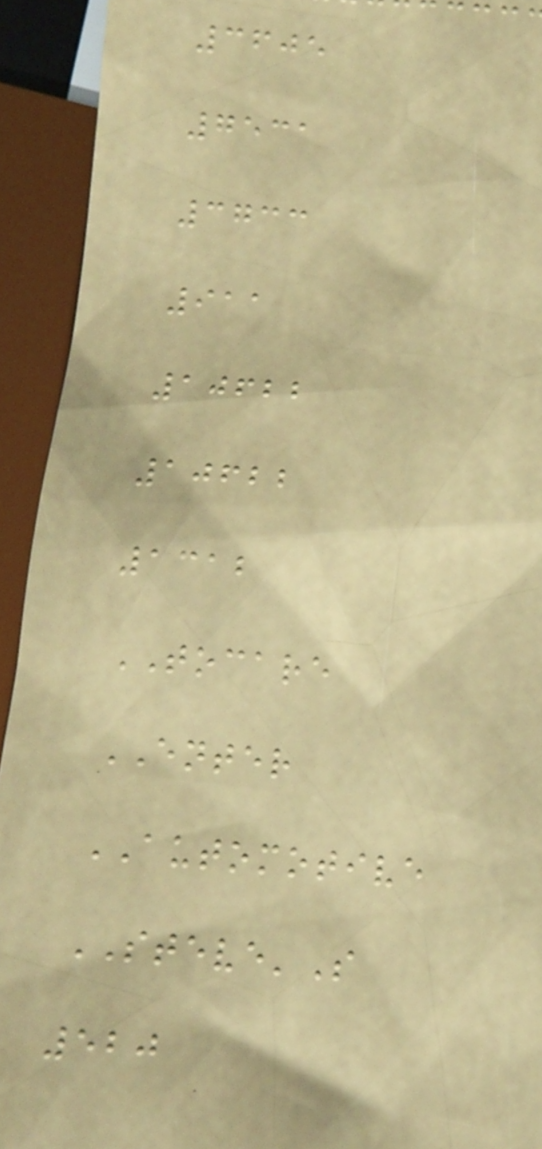3605
7531
3733
911
10622
10622
1312
TOCARE
ENTER
AUTOMOTIVE
STEVE'S
520
